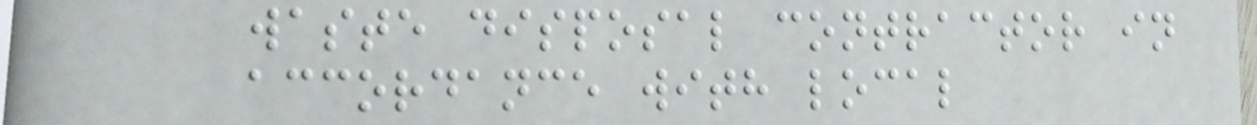waste disposal contractor in
accordance with local
